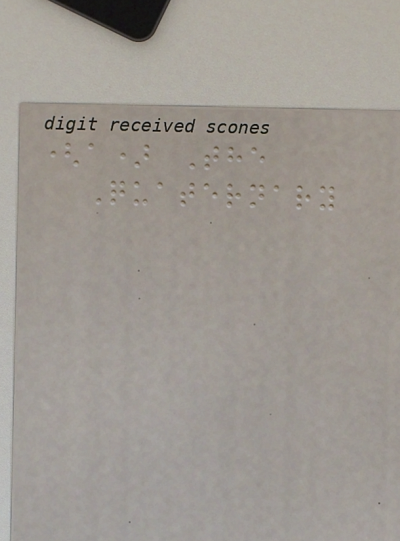(a) The
Quaternary
